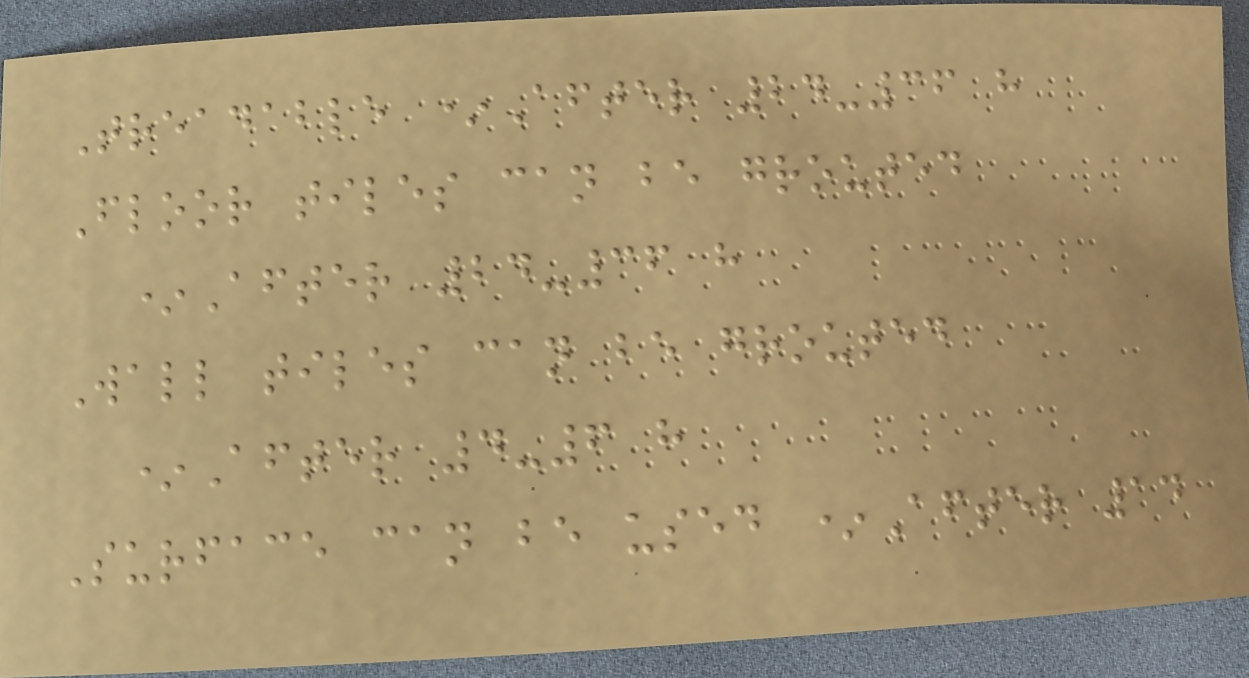Treadable *After 24-36 h
Floor tiles can be grouted
*After 24-36 h
Wall tiles can be grouted
*After 4-6 h
Surface can be used *After 14
